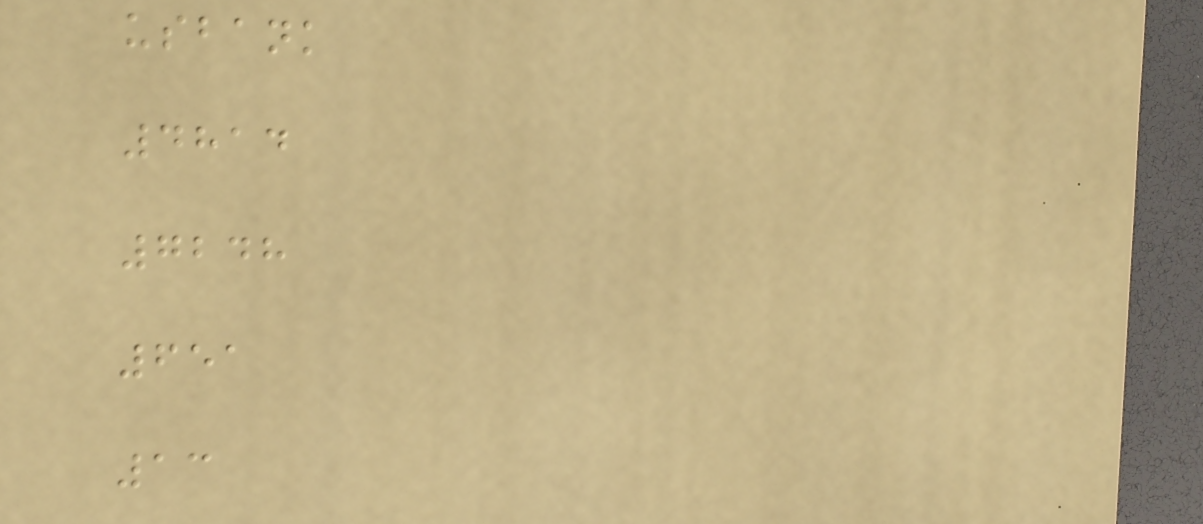usbank
4814
7248
651
13
